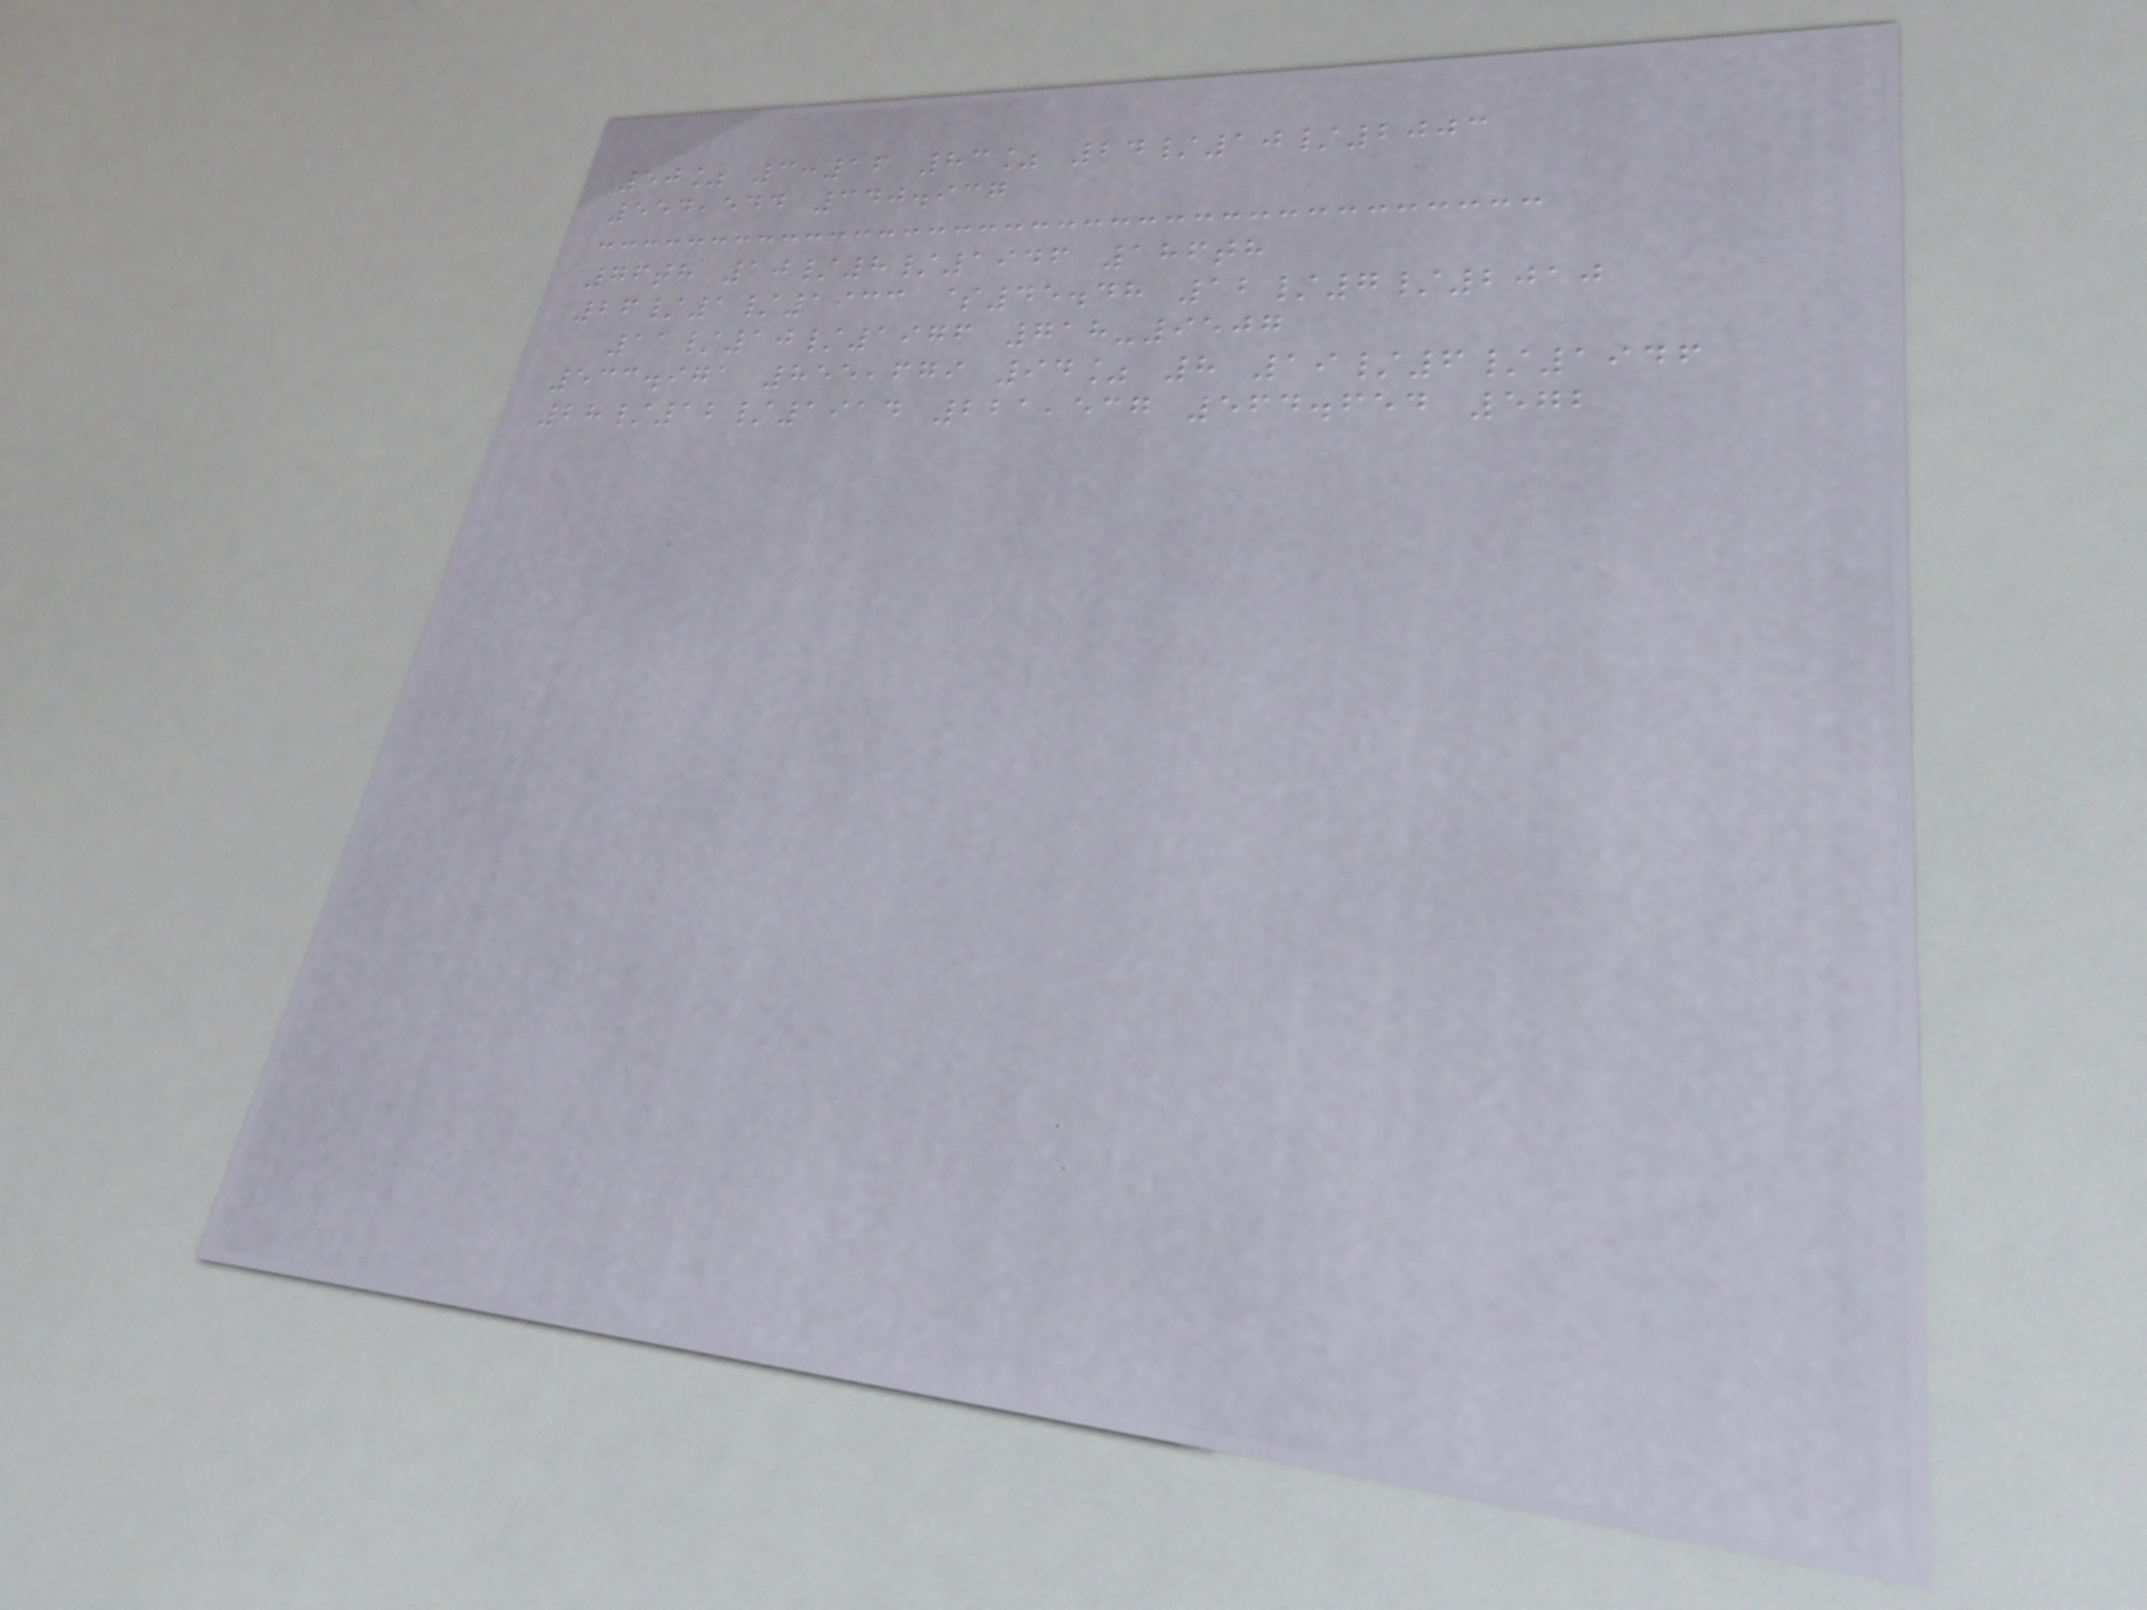50% 3:16 83% 24/10/2003
554,544 340.937
76th 10/8/1946 186th
26/1/1933 $45.48 12/7/2010
11/10/1976 718-9507
533.971 855,679 94% 8 19/6/1946
28/12/1914 221,537 564.654 572
